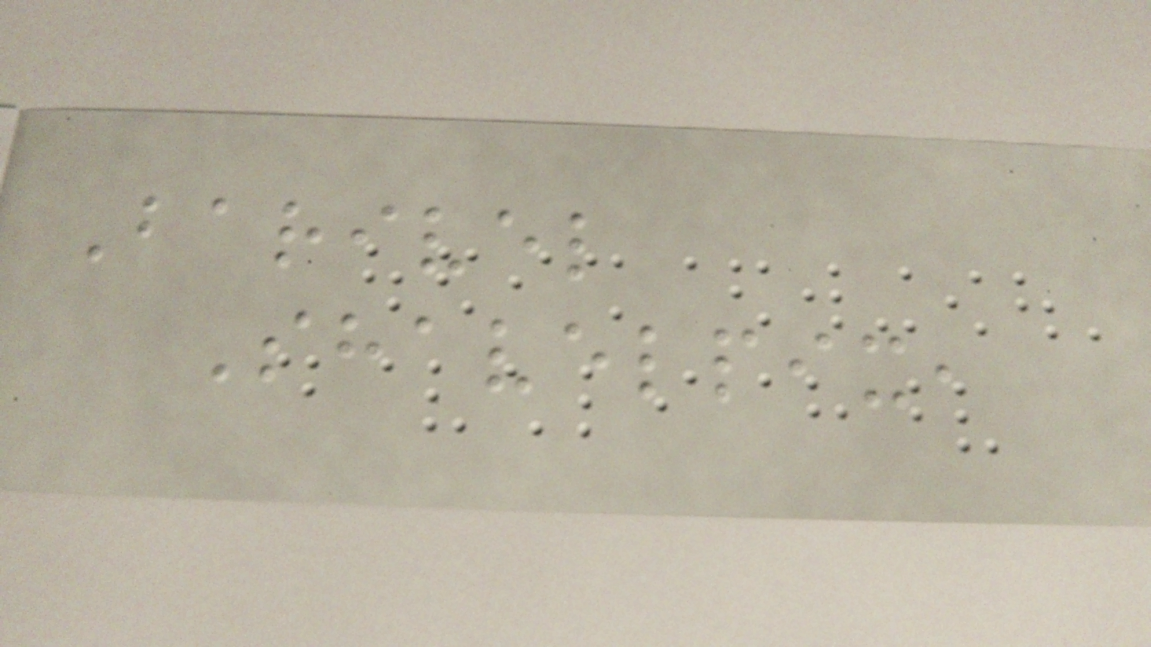Barivel
Shavelpix,
